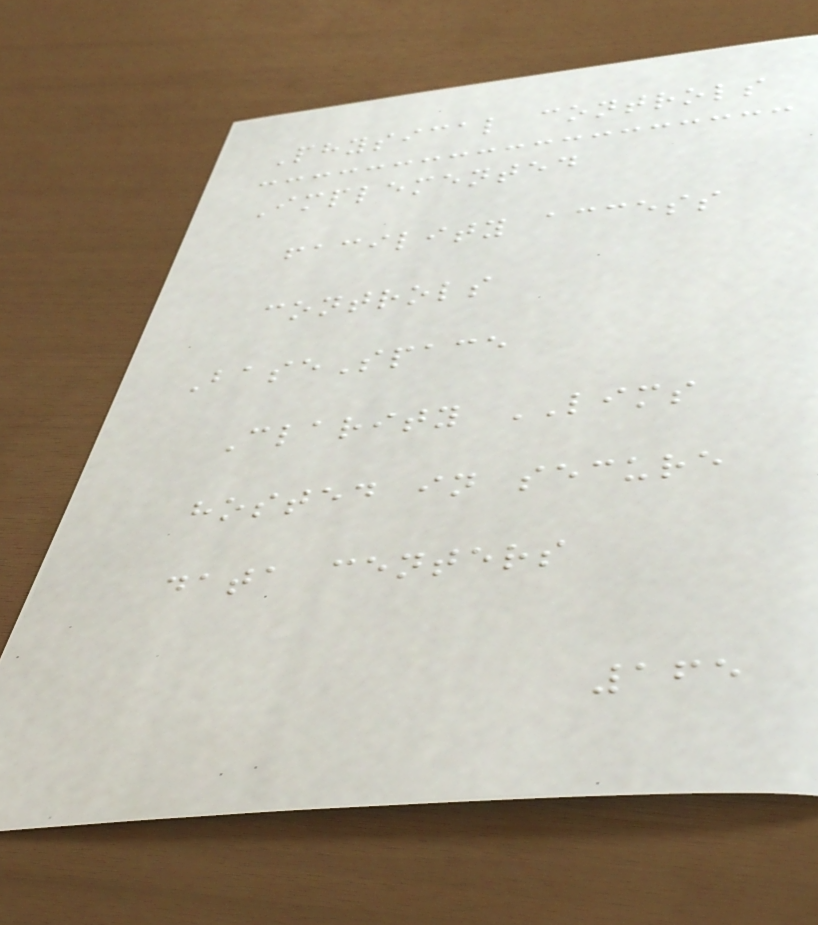Physical controls
Implemented
facility access
controls
BaseSpace
Clarity LIMS
hosted in secure
data centers
165
